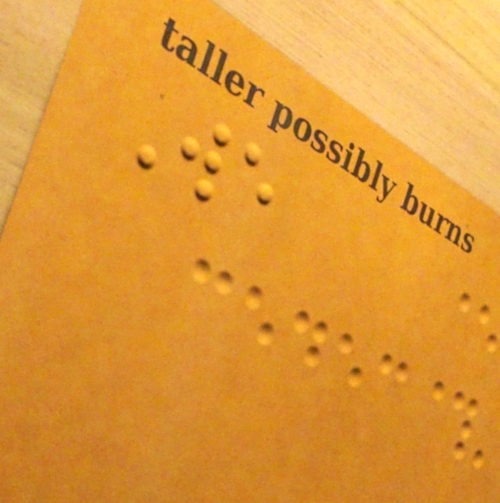We
